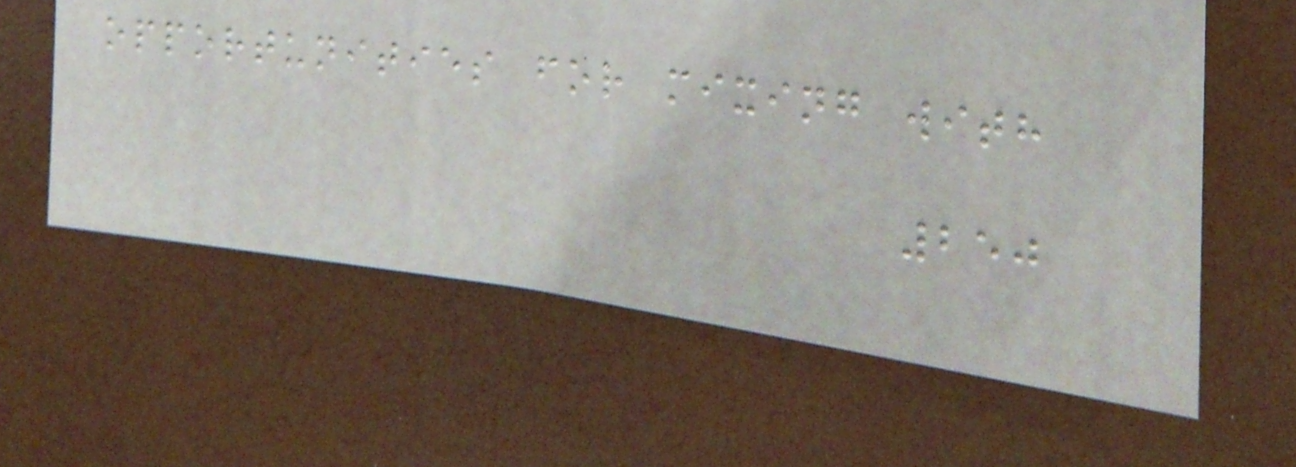opportunities for mixing with
250
